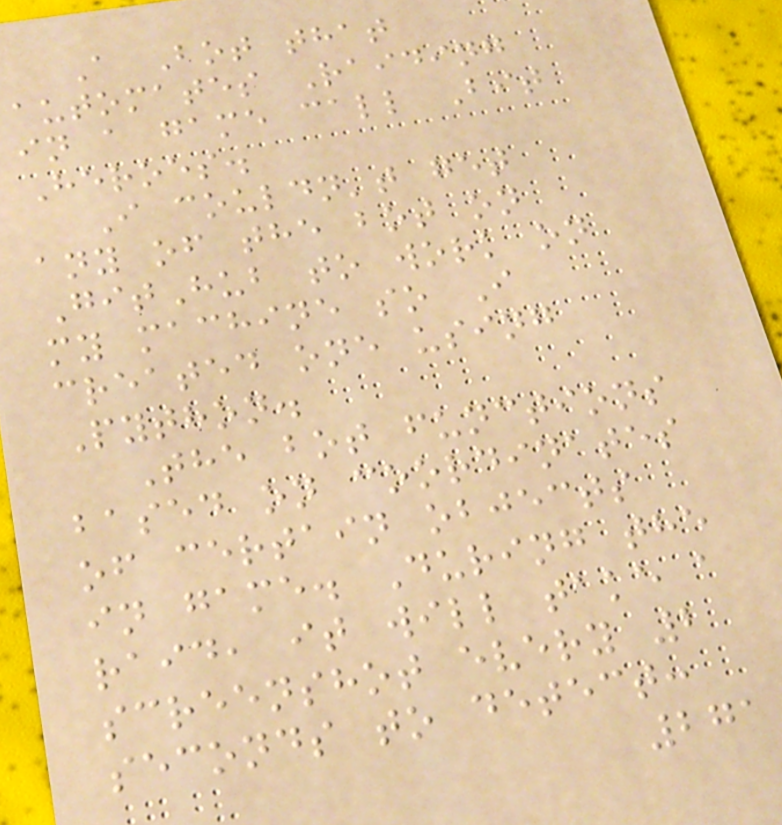A Bot that
automates Raiding
in a game call Bit
Heroes.
I couldn't get
any of the bot on
GitHub to work on
my machine so I
created one using
Python.
The bot functions
based on coordinates
of certain objects
in game. During the
raid, it will take a
screenshot every 2
seconds to detect:
271
